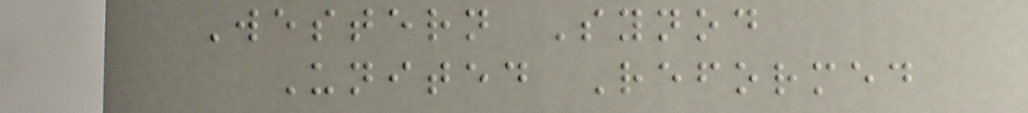Western Synod
United Reformed
